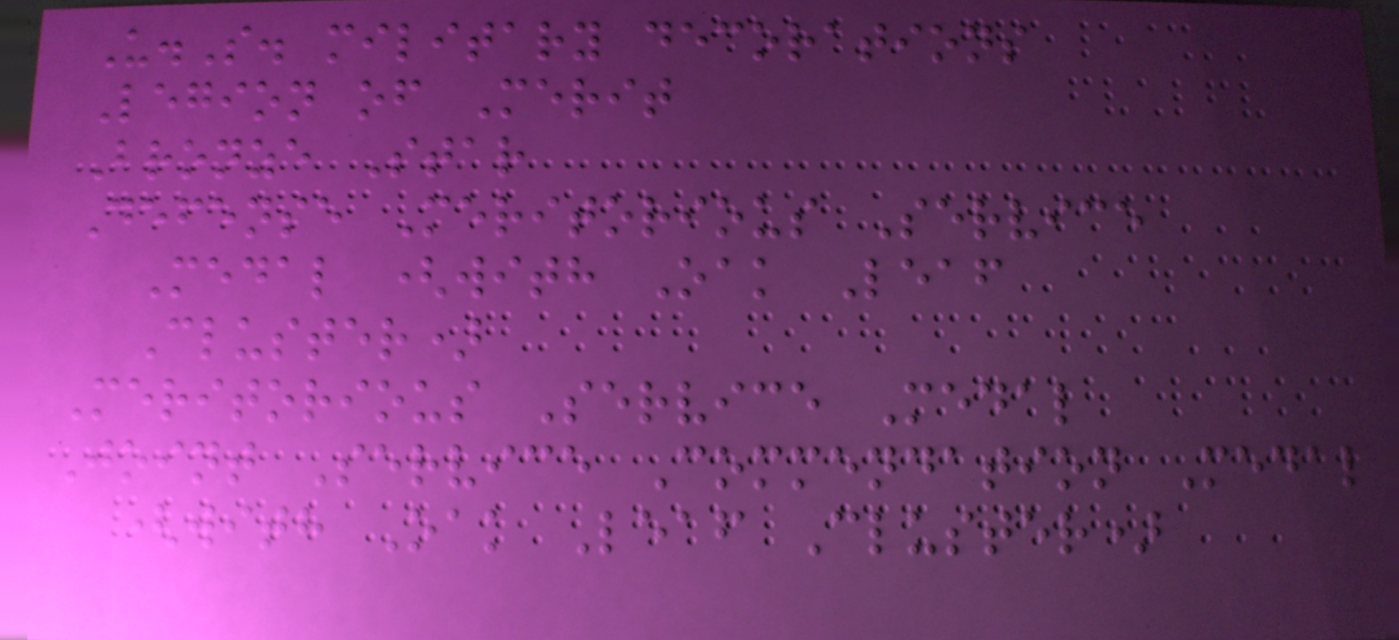U.S. military decorations
Legion of Merit
Bronze Star
Defense Meritorious Service
Medal (with Oak Leaf
Cluster)
Meritorious Service Medal
Joint Service Commendation Medal
(with Oak Leaf Cluster)
